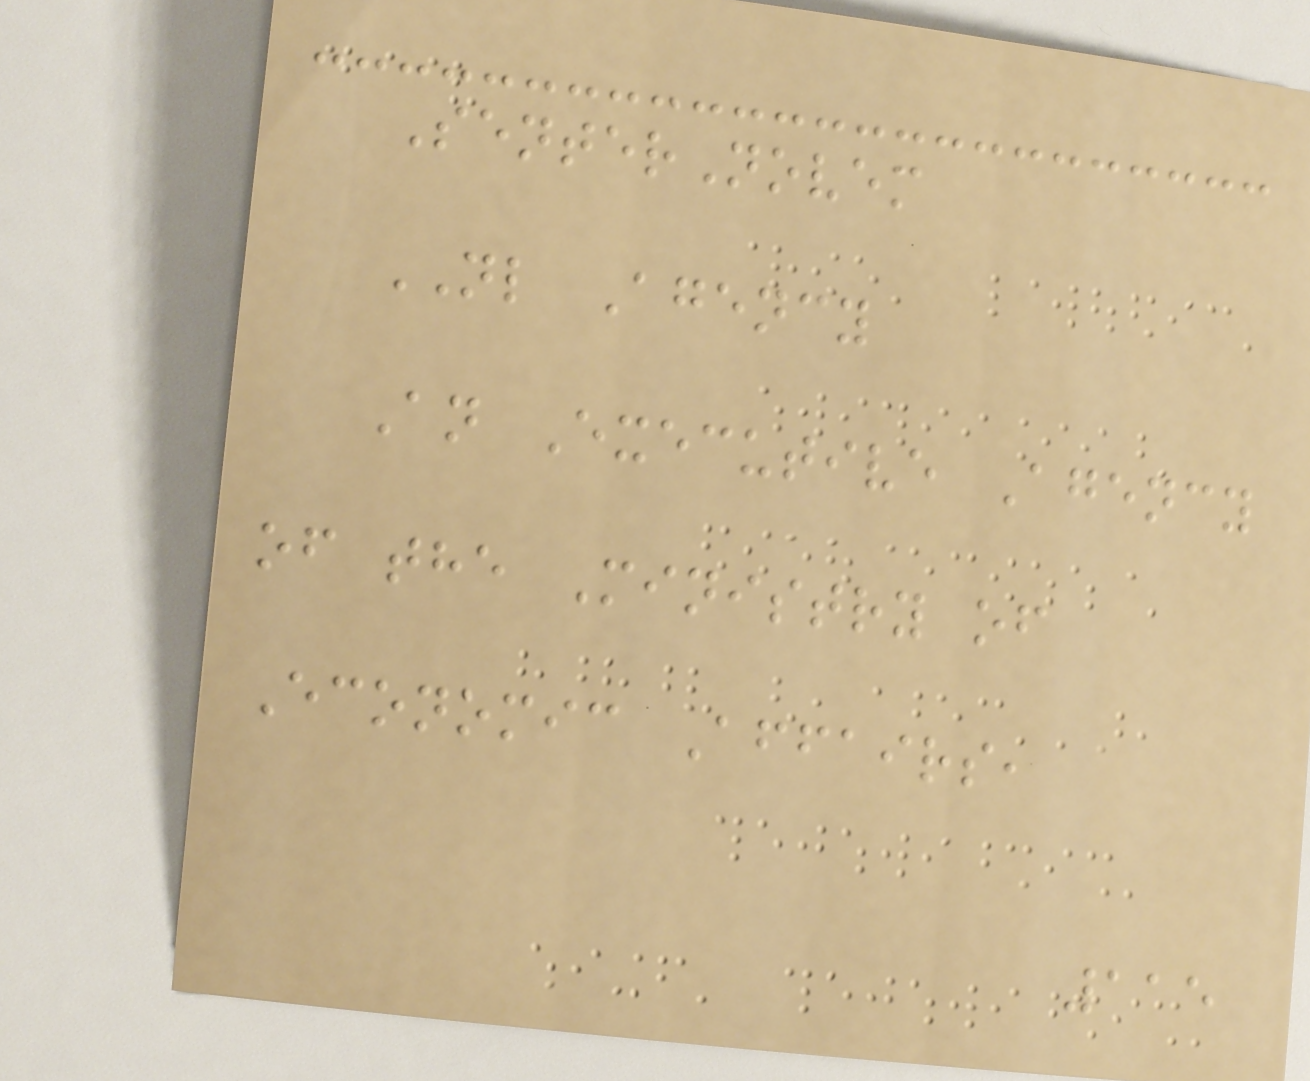SenterNovem
NL Agency
An Executive Agency
of the Ministry of
Economic Affairs,
115
